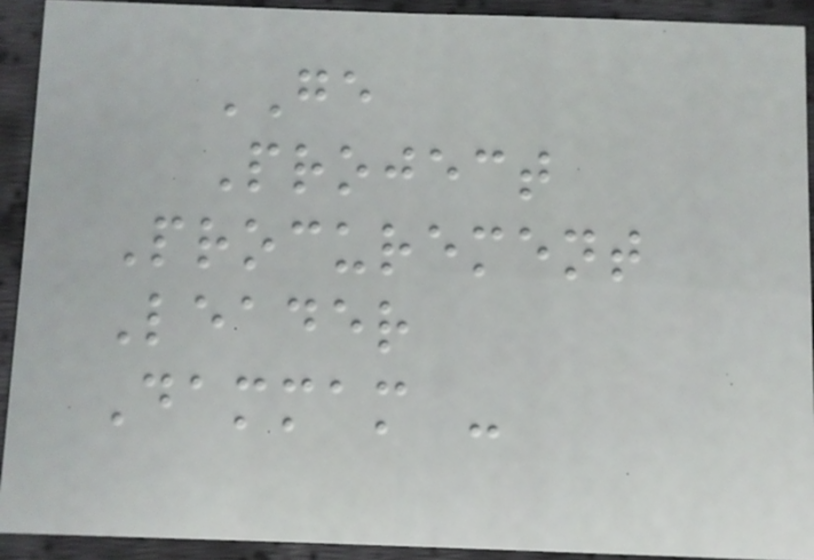GE
Project
Procurement
Leader
Dammam -
